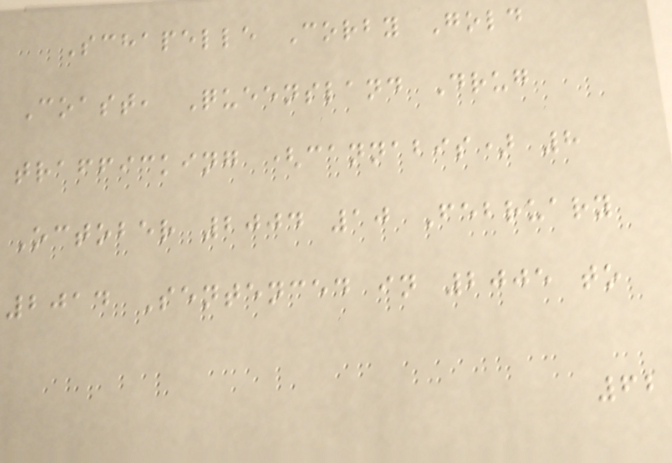Schapelle Corby Gold
Coast, Queensland Drug
trafficking (cannabis) 8
October 2004 10 February
2014 Sentenced in 2005 to
62
